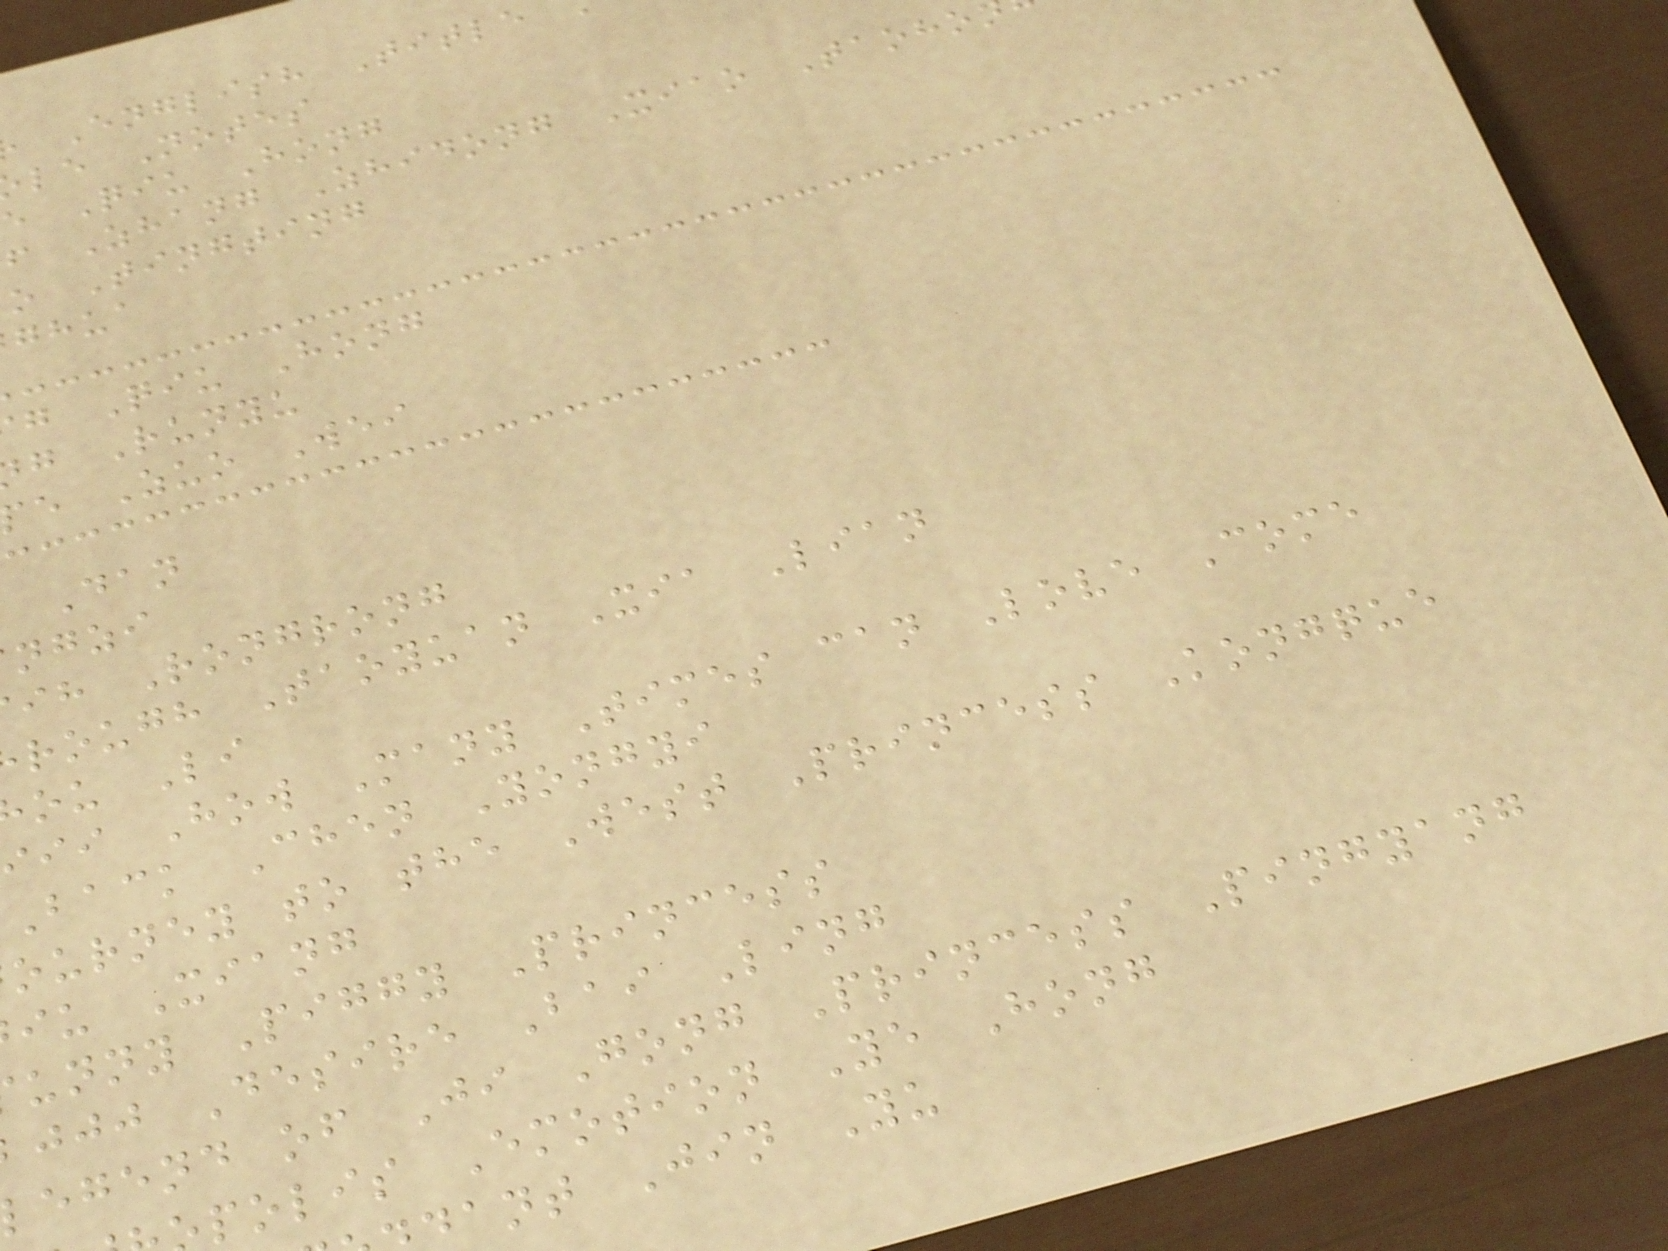English Title
le Notes
e Qiu Hong
f Zhang Zhidong Xiao Taoho
o Tingting
ghua
g Qiu Hong
g Runyu
e Zuo Wei
Dan
ngzi
ih Rongrong
rough Taoyuan Xia Lian
ou Li
iii How Many Times can Love Come
Back Chen Yongyi
ourney to the West Princess Kongque
iu Xiang
unny Piggy Princess
jjj Desire Bai Ling
egend of Ji Gong Princess Pingyang
polis Emotion Ye Hong
ant Jin Yu
